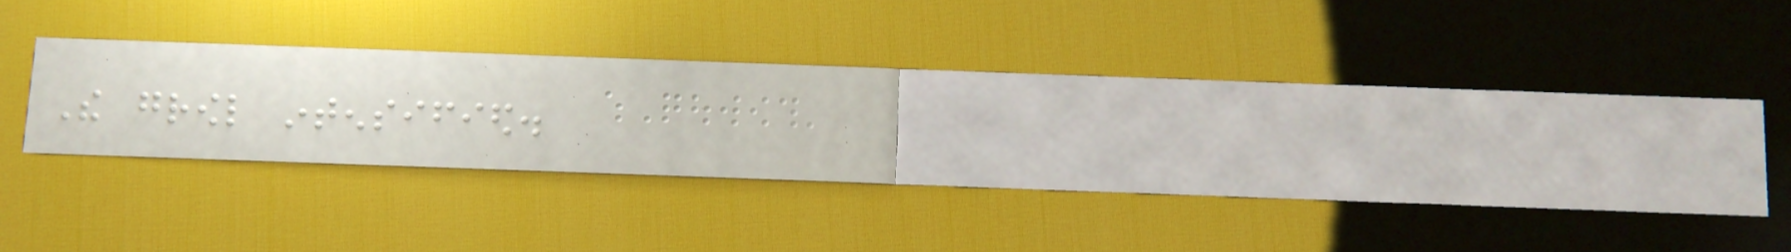The growl intensified.
